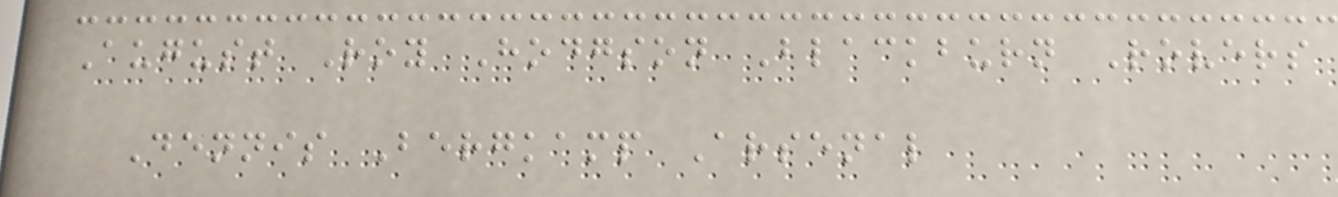August Roy Hodgson Blackburn Rovers
Dennis Bergkamp Arsenal
